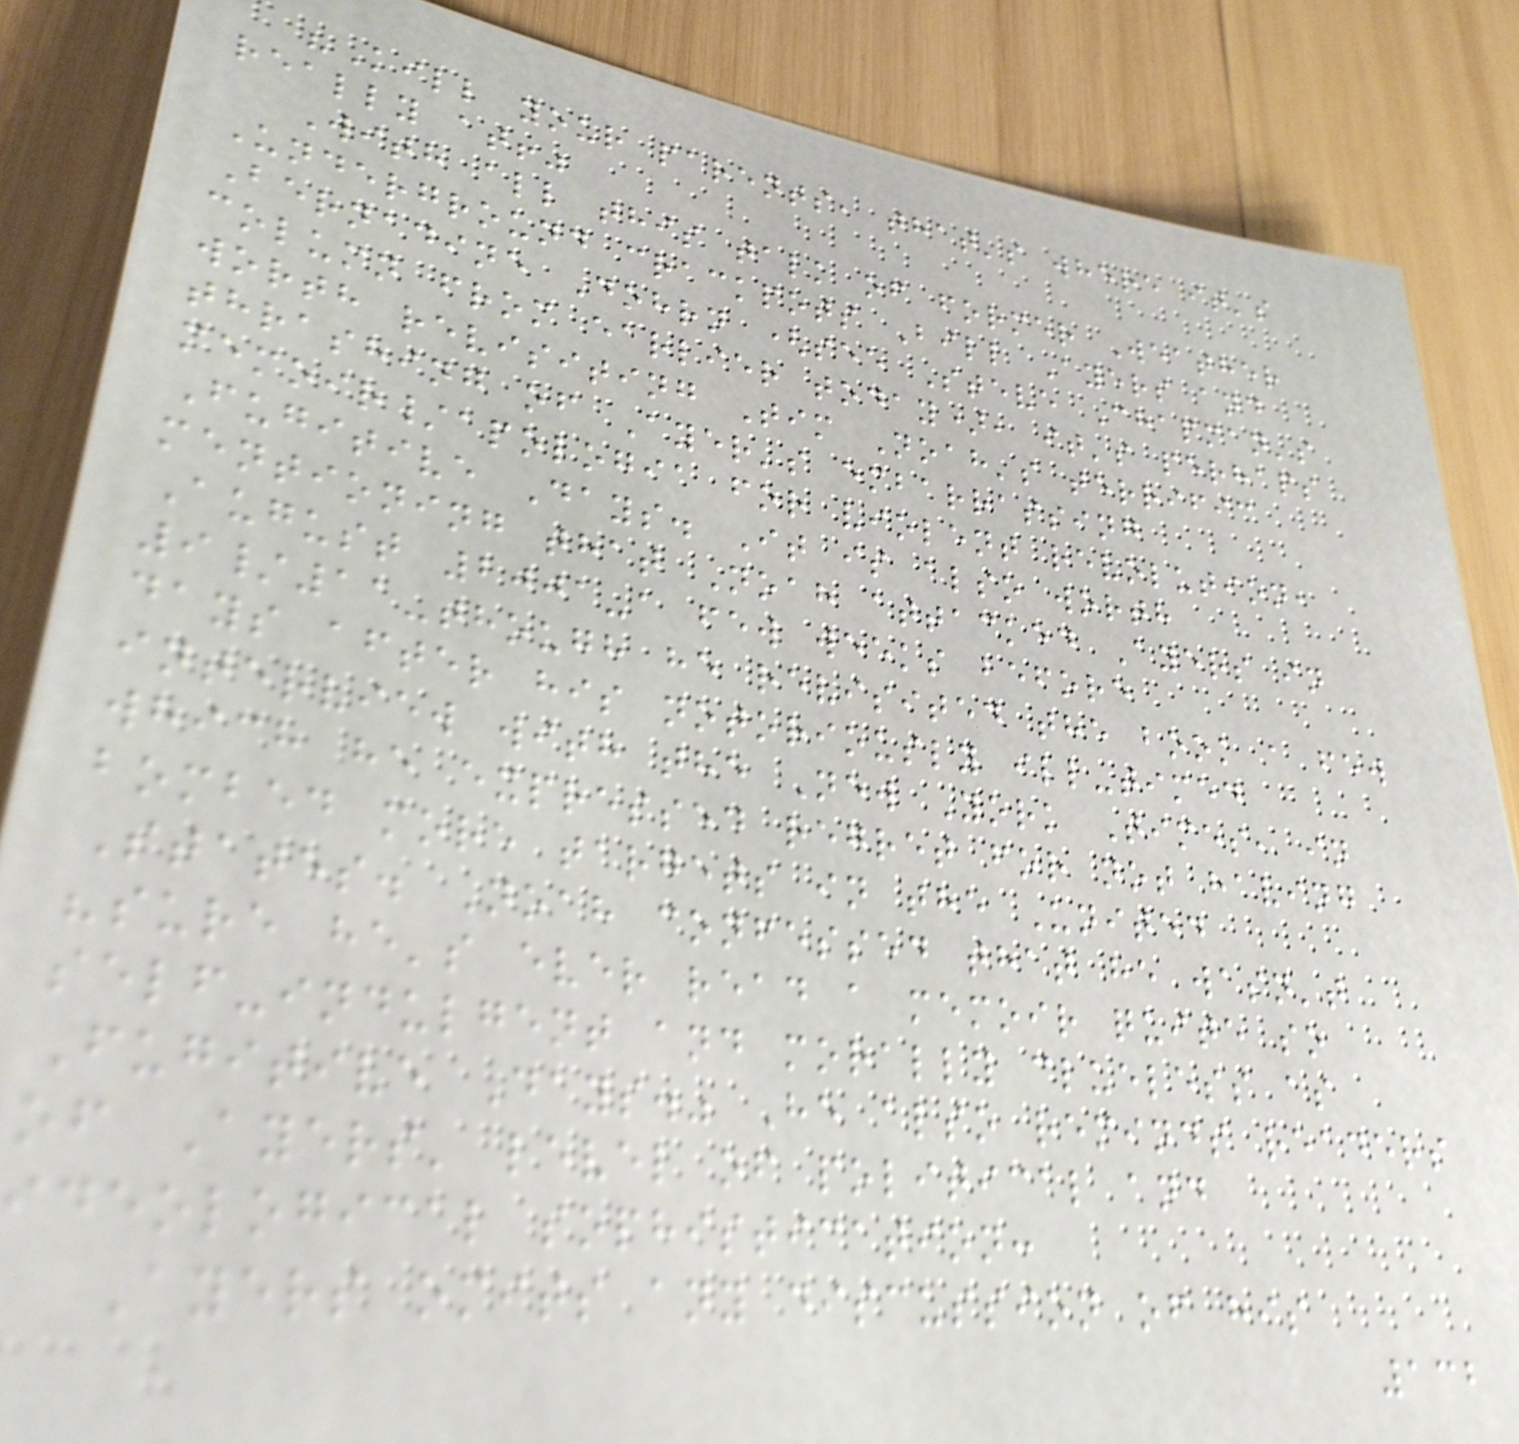"Kill your parents, that's where it's
really at!"
With all this talk of former Weather
Underground crackpots Bill Ayers and
Bernadine Dohrn (see Steve Chapman's
column from earlier today), it's perhaps
worth revisiting Tim Noah's terrific
thrashing of Ayer's embarrassing
memoir/apologia for violent revolution,
Fugitive Days. It is also worth
mentioning that Noah attacked Ayers in
August 2001-a few weeks before
9/11-though he revisited the book a few
days after his notoriously ill-timed
interview with the New York Times, in
which he expressed regret for not having
bombed more targets in the United
States. Noah confessed that he wasn't
"sure he's ever read a memoir quite so
self-indulgent and morally clueless as
Fugitive Days." He also reminds readers
of Ayers' level of political and
ideological sophistication:
Ayers omits any discussion of his
132
